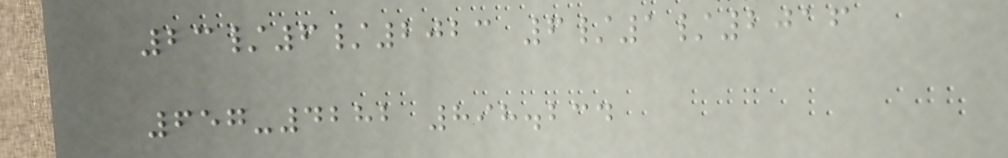23/6/2023 6/1/2016
657-4282 898.234
